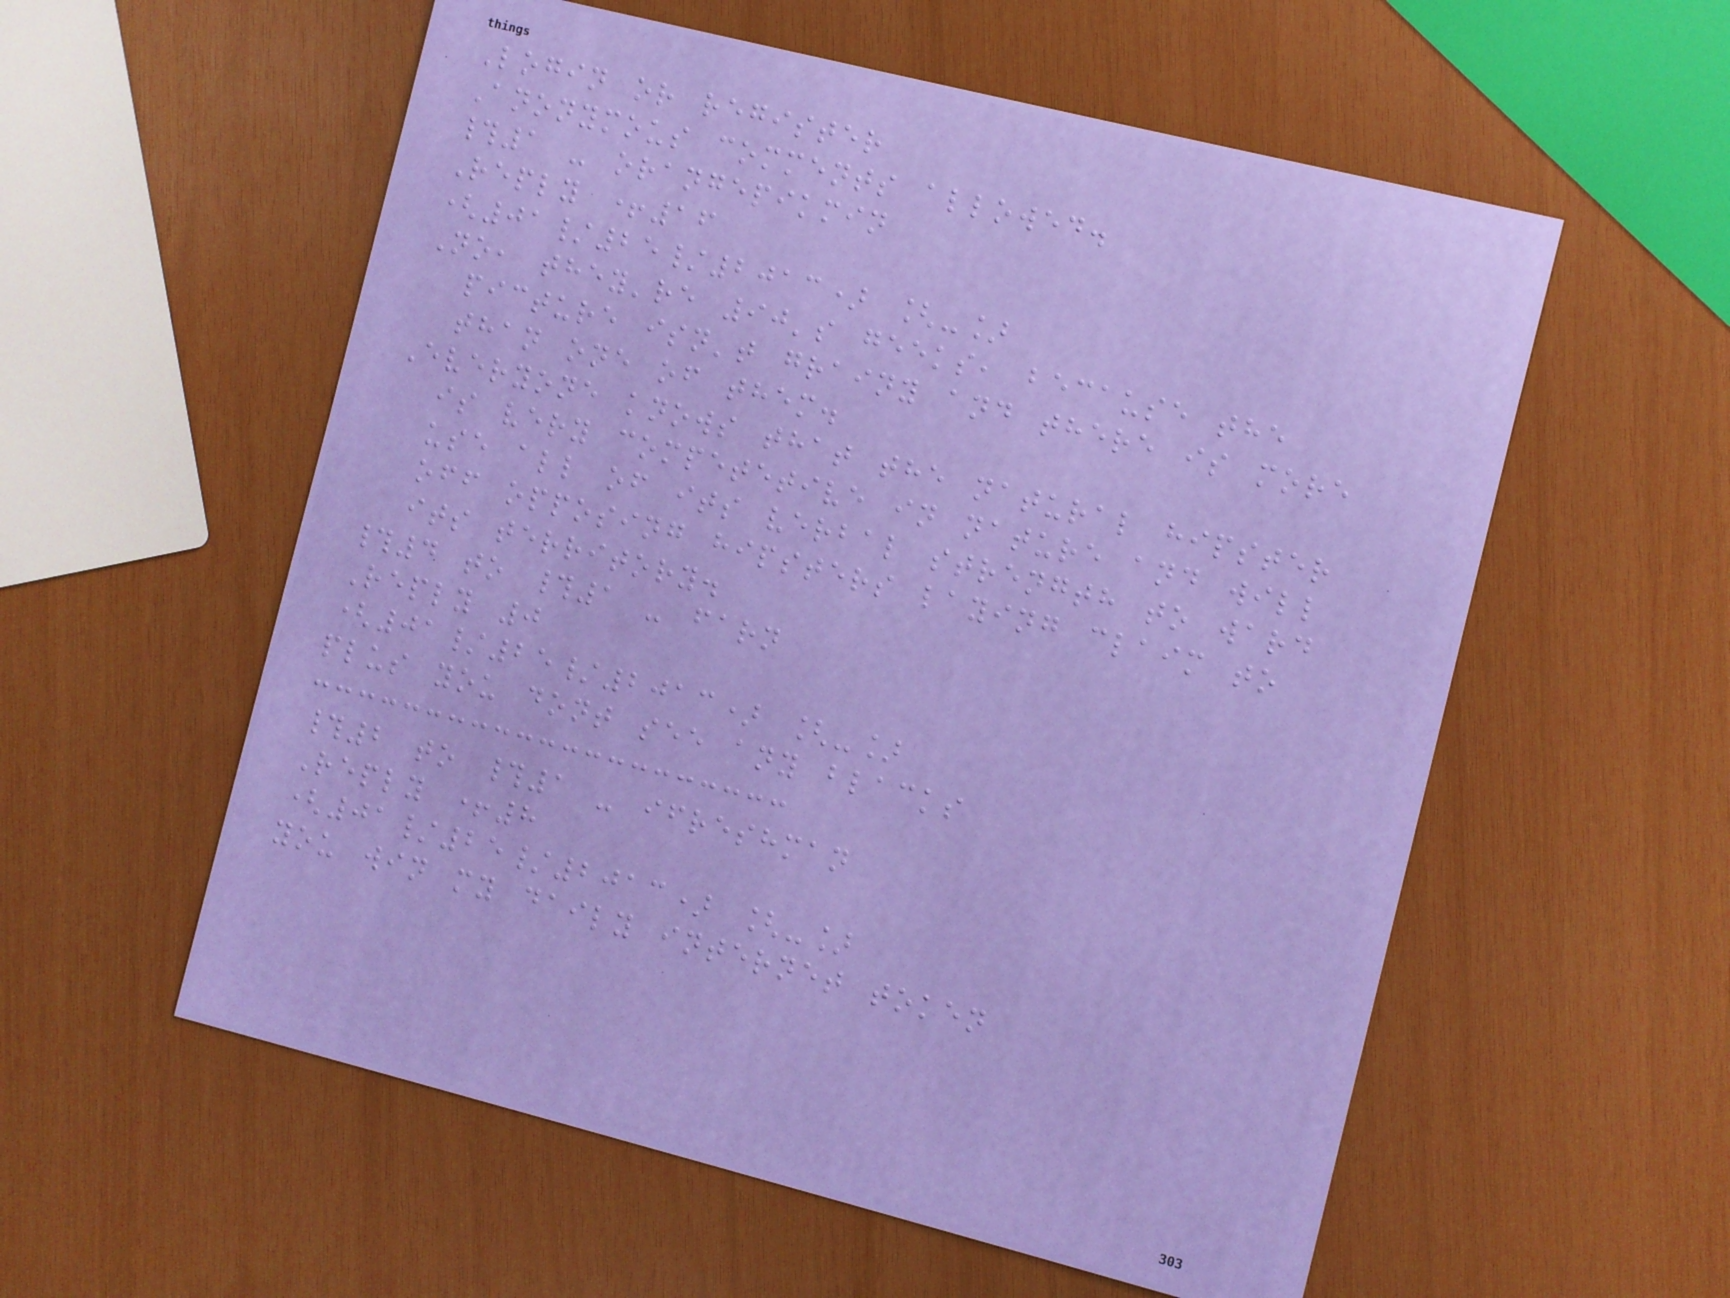Login or register
Anonymous comments allowed.
#1 - orangepikmin
Reply +16
(01/25/2013) [-]
No, they're 90's geeks, because the
picture isn't grainy and there is more
than one of them.
Everyone knows that the natural hipster
is very competetive in nature and will
use all of its verbal strength to ward
off opposing hipsters laying claim to
its territory.
#4 to #1 - farn
Reply 0
(01/25/2013) [-]
plus you dont see any blacks
#2 to #1 - ifreshman
Reply +8
(01/25/2013) [-]
you win my daily internet token
